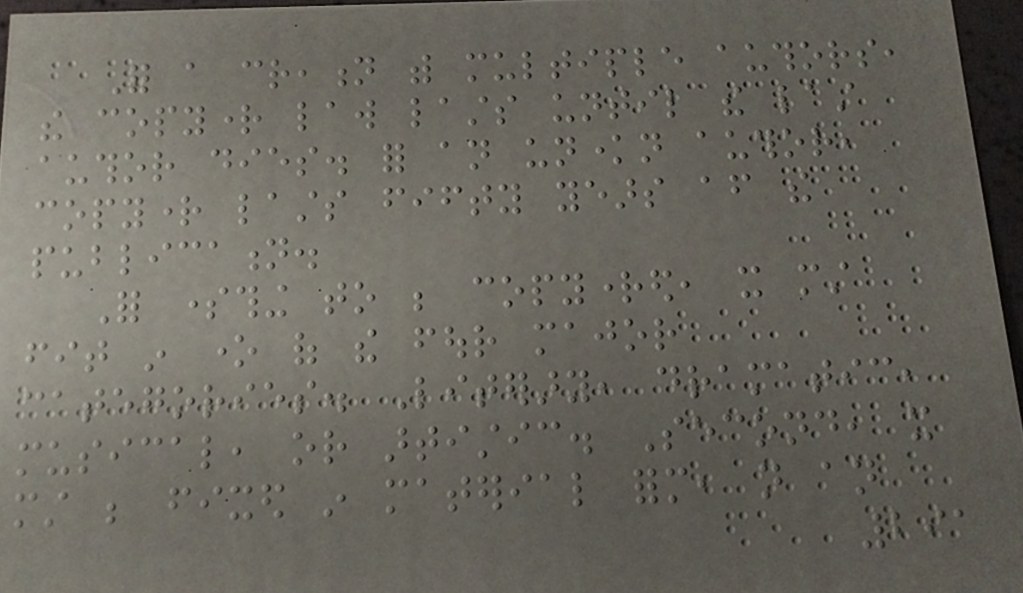For a creation with multiple authors,
the copyright law lasts until the last
author dies. for an unknown author,
copyright lasts fifty years after the
publication.
For something to be copyrighted, it must
fit in one of the four major
categories. Literary, dramatic,
musical, or artistic. Second, it
must be fixed in material form, not an
291
